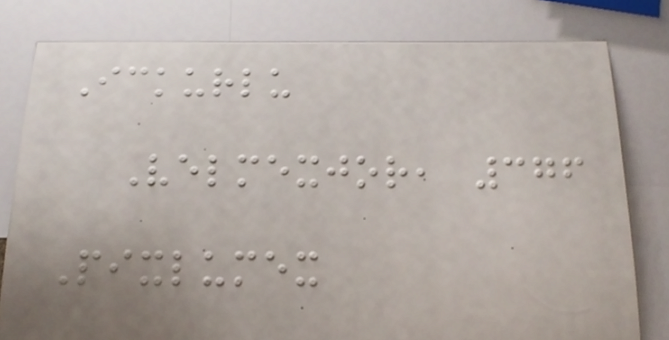Ickurlu
Velmexjor, 376
Pixlumex
